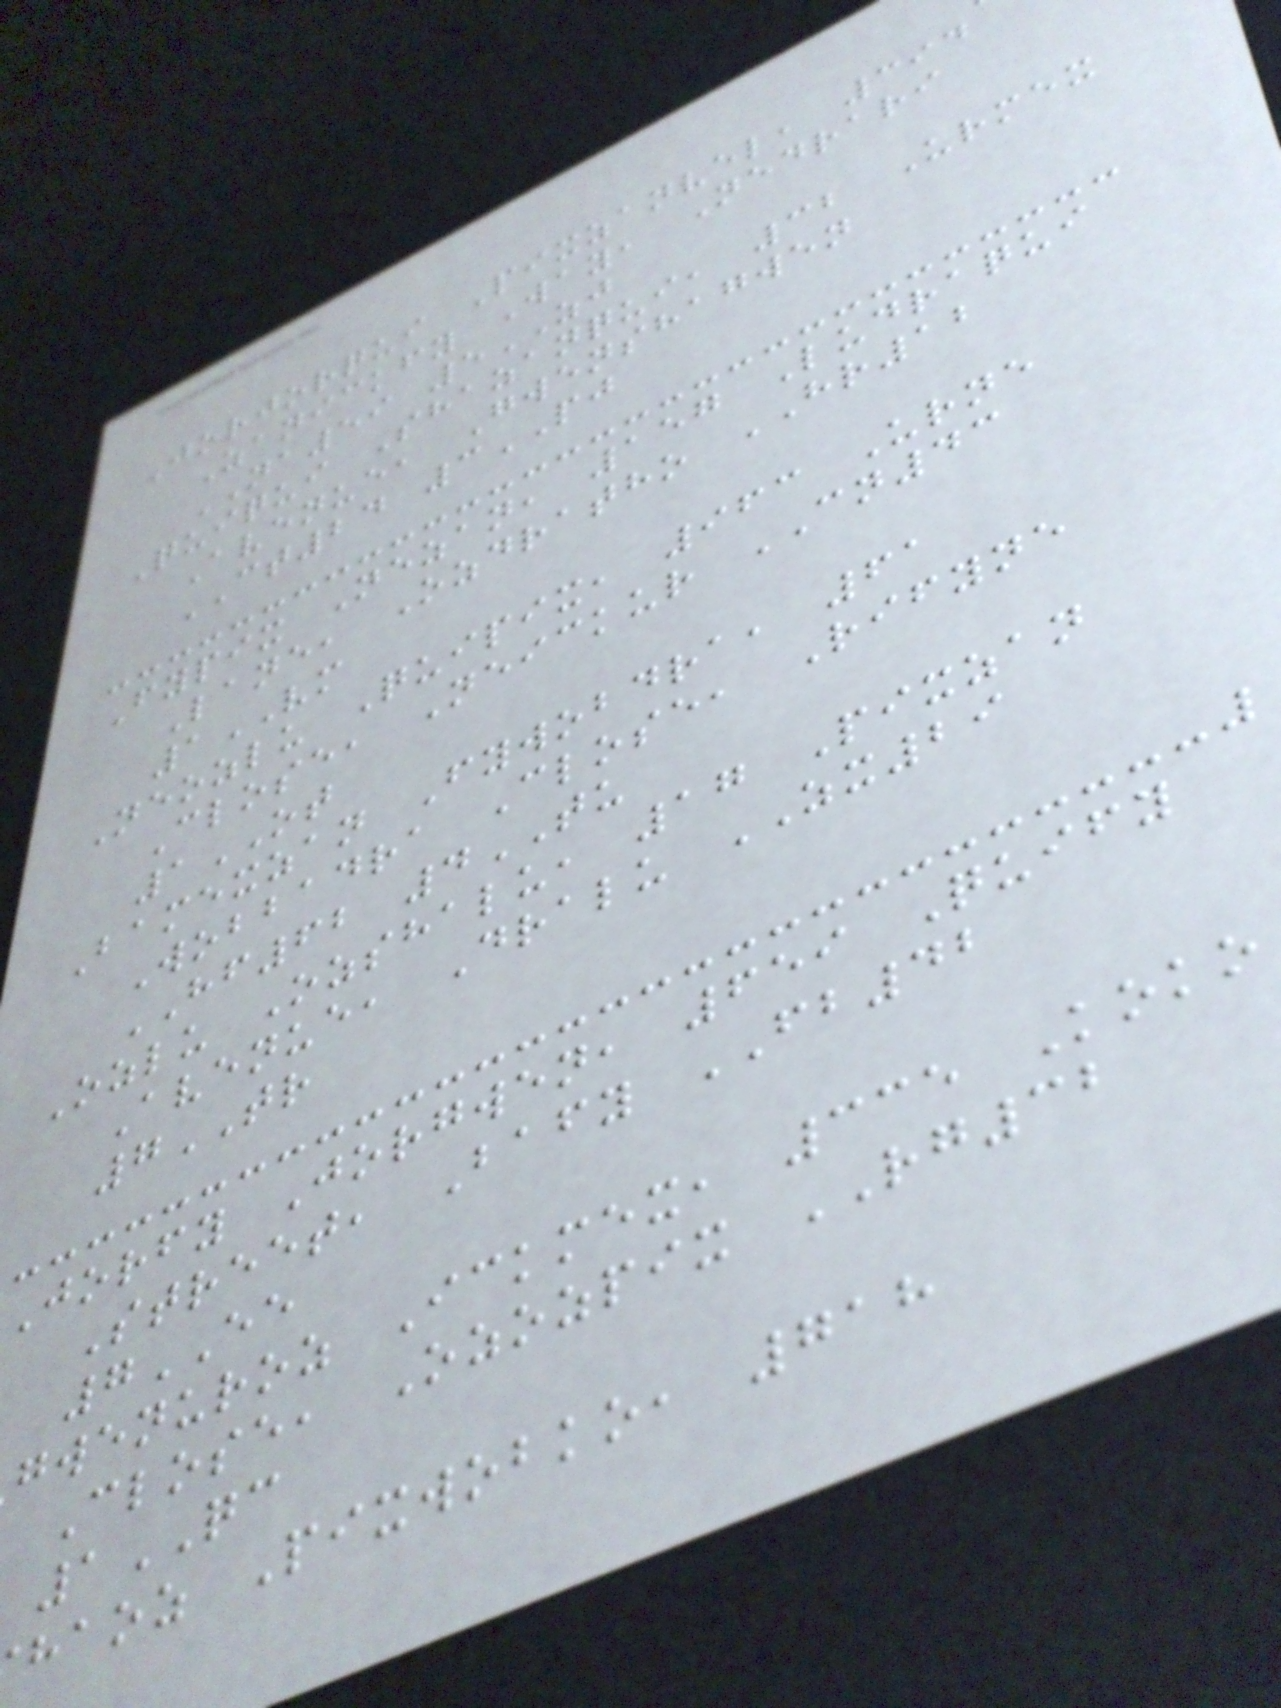Jorjorqui Pixzanvel, 394
Zanickfy Way, Nedrari
NA59 5ZJ
Quiqui Shazanqui, 32 Urmex
Avenue, Gwenshagwen
CT24 3PJ
Fypix Nezan, 157 Ludraqui
Lane, Ozdratho HR12
1VM
Neozlu Quipix, 963 Urne
Close, Neickur CN43
1OT
Bamexzan Fywobdra, 61
Wobbadra Close, Rifyne
HF62 4TU
Ozlu Ozshalu, 17 Pixzan
Avenue, Dralu ZX29
7TR
Jorfy Jorgwen, 659 Quify
Street, Bafy FB42
7EE
gwenuroz Ickmex, 335 Koko
Close, Ozozpix RG32
1QC
haoz Pixwobko, 718
